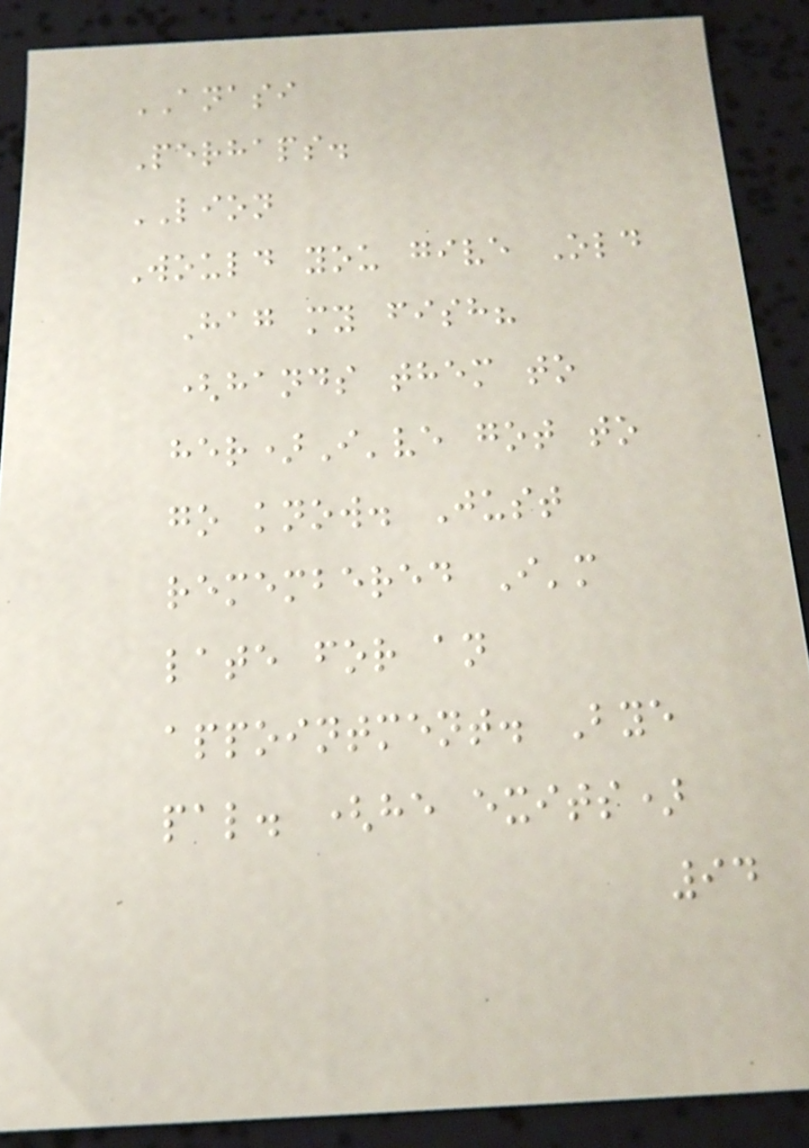ANASI
Perhaps.
LION
Would you give Old
Hag my fish?
(hands them to
her)I've got to
go know. Just
remembered I'm
late for an
appointment. Bye
pal. (he exits)
94
